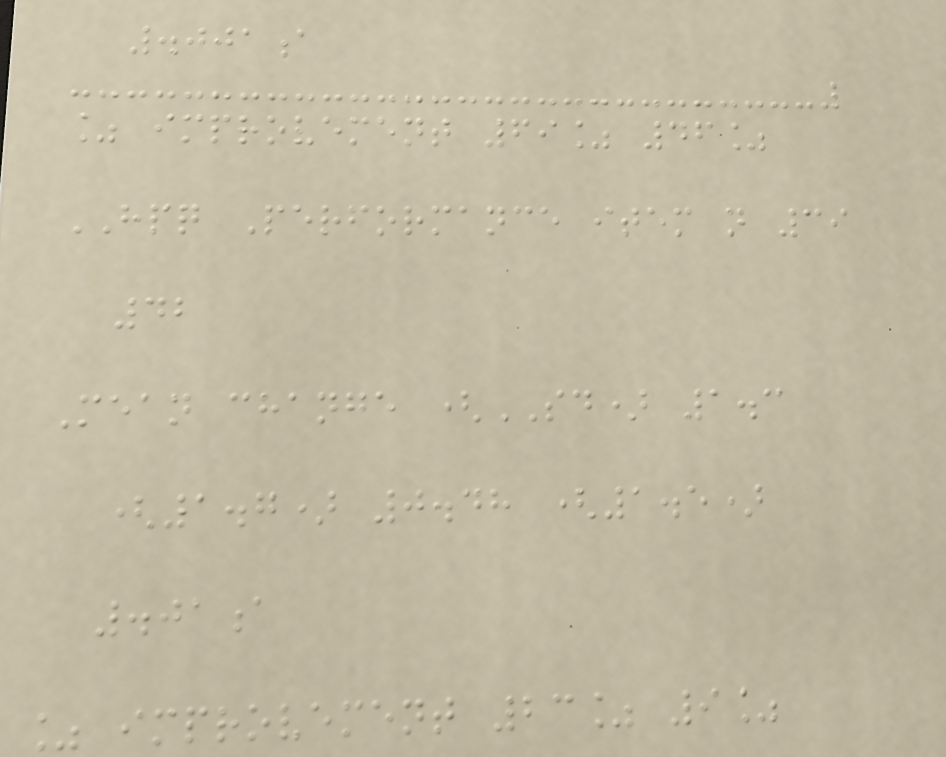.001a
% improvement 69% 46%
HPQ Performance item n 39
42
Mean change (SD) 1.3
(1.7) 0.48 (1.5)
.01a
% improvement 23% 9%
